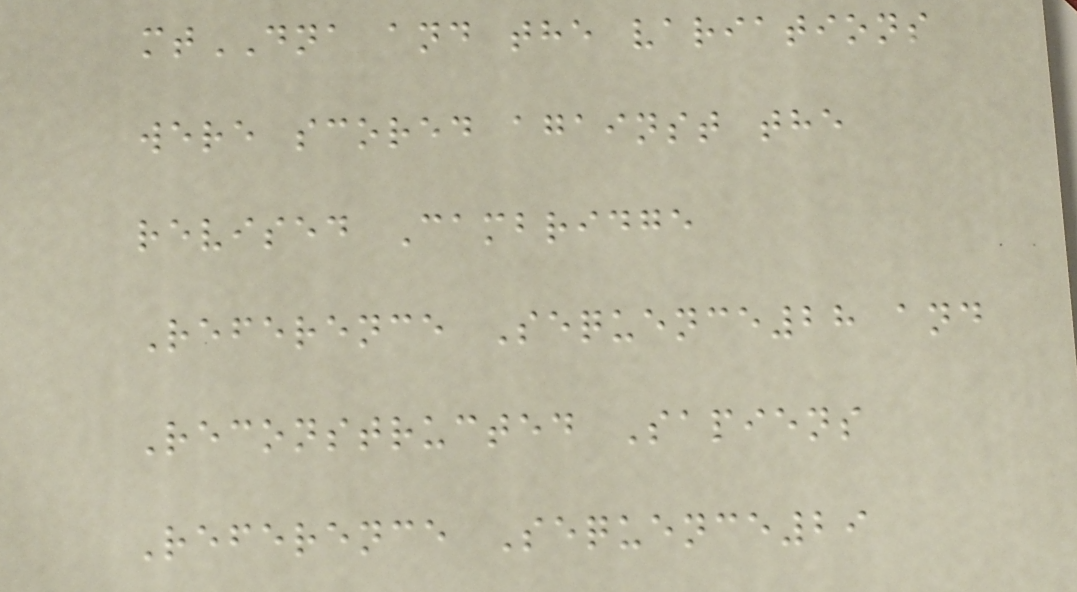mtDNA and the variations
were scored against the
revised Cambridge
Reference Sequence28 and
Reconstructed Sapiens
Reference Sequence29
